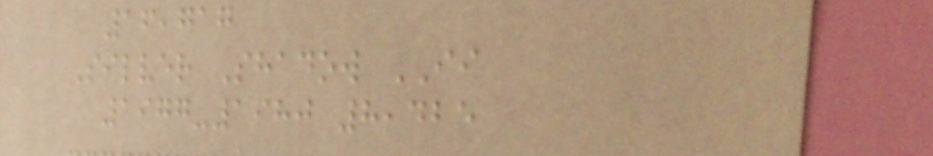16,717
Silver Shadow II
1977-1980 8,425
